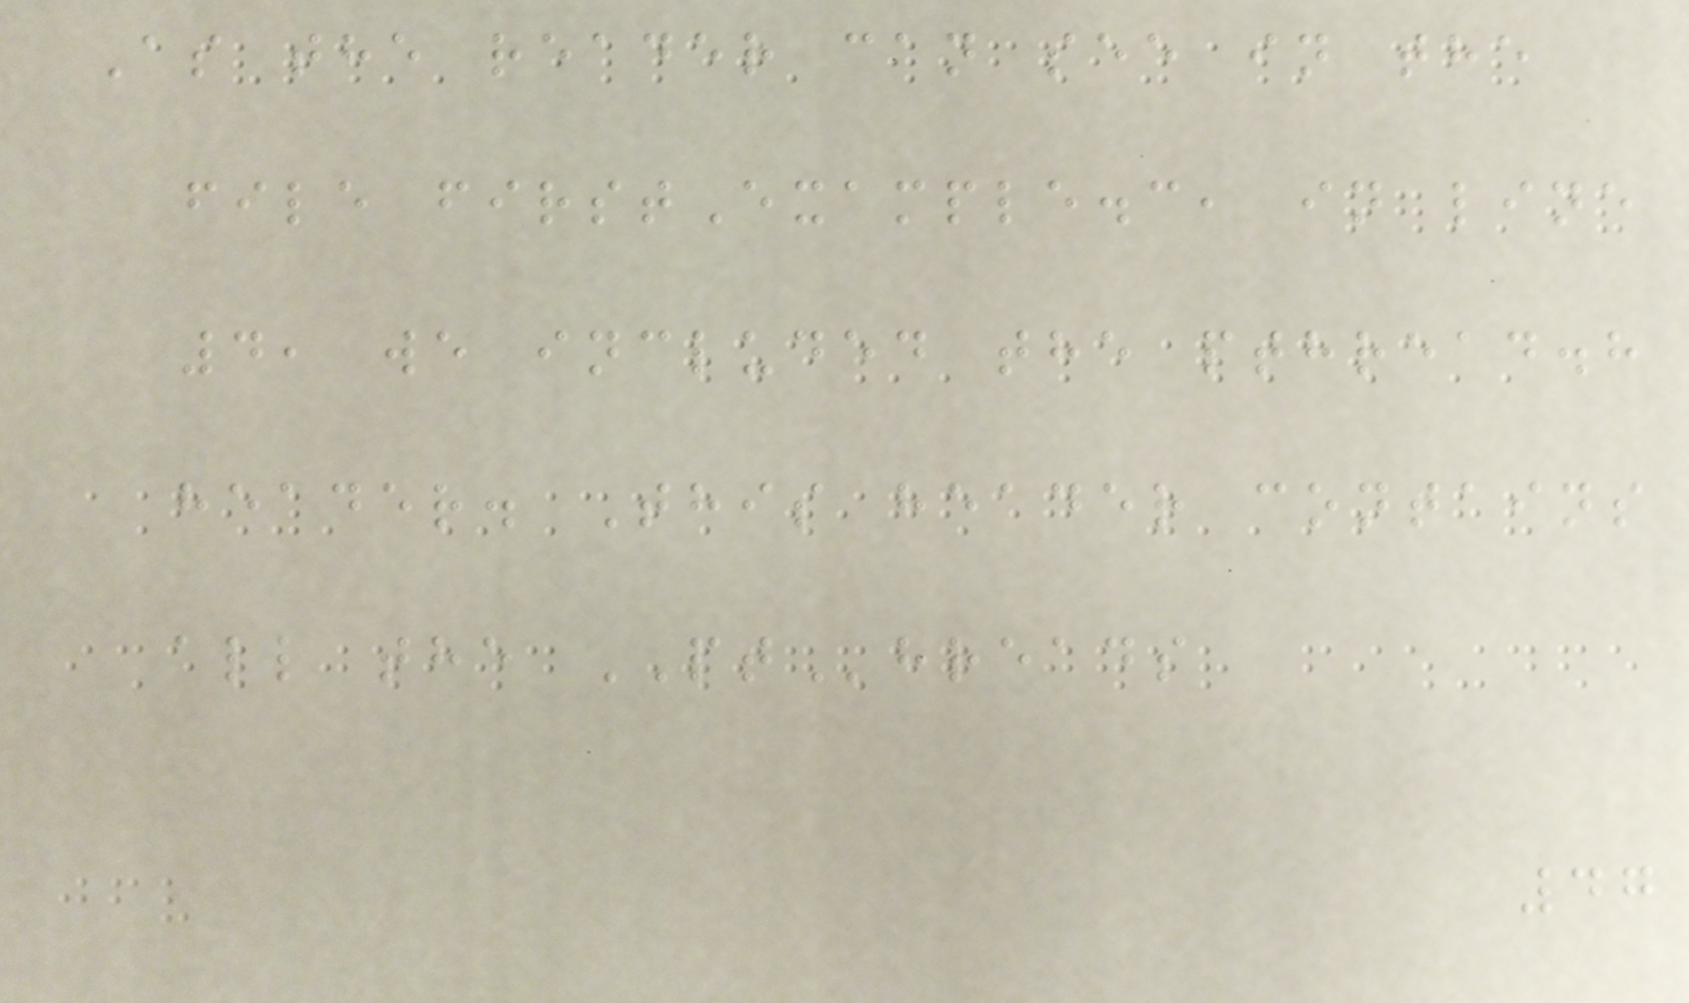As the reader can see in the
file firstExample.c, in line
4, we included the pthread.h
header. This header contains
all the PThreads
47
